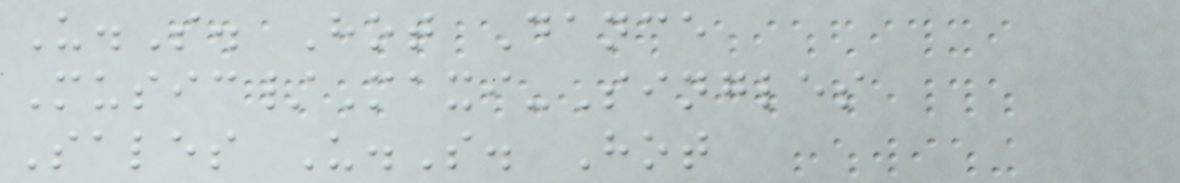U.S. Hot Dance
Music/Maxi-Singles
Sales U.S. Hot
